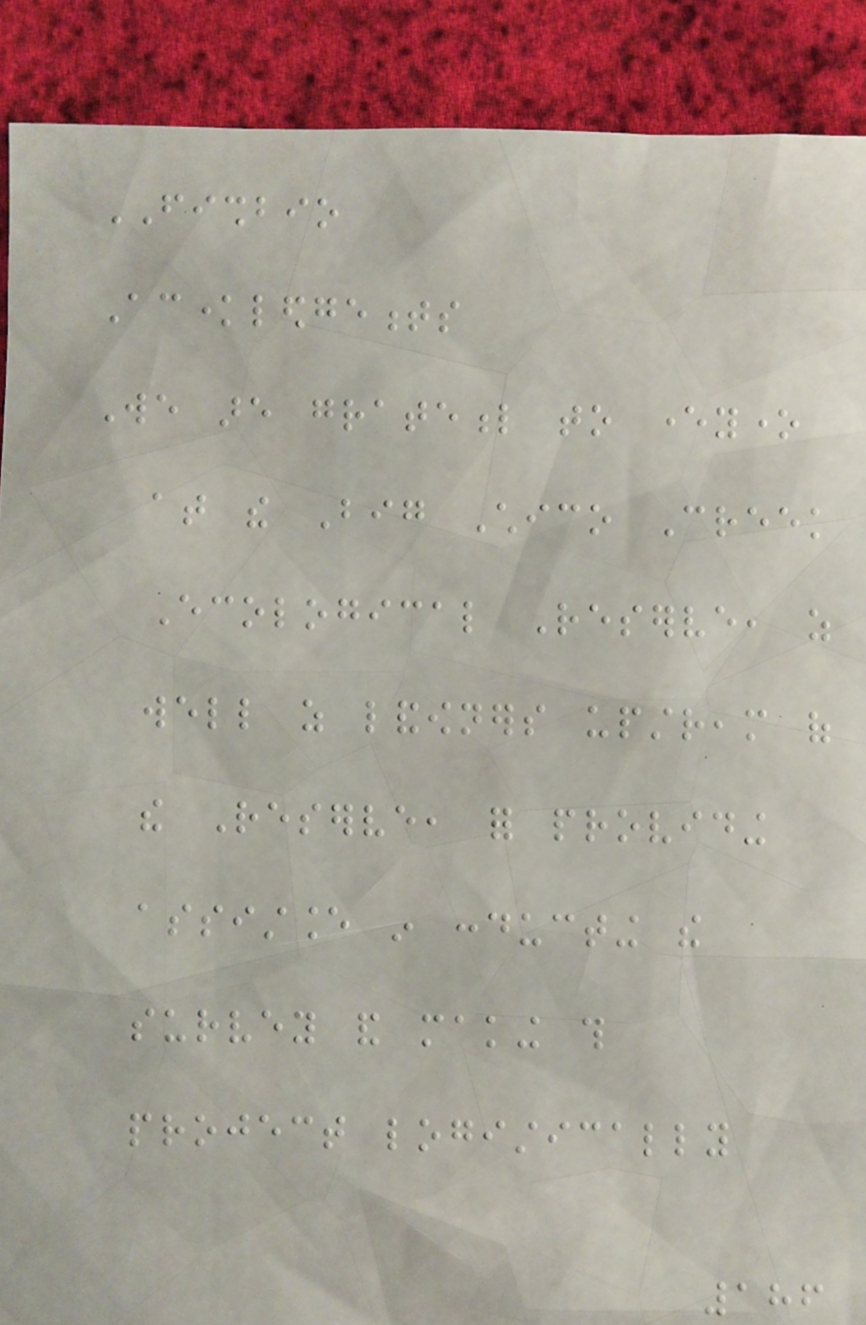FISHBIO
Acknowledgements
We are grateful to everyone
at the Big Chico Creek
Ecological Reserve, as
well as landowners upstream of
the Reserve, for providing
assistance in conducting the
survey and making this
project logistically
186
